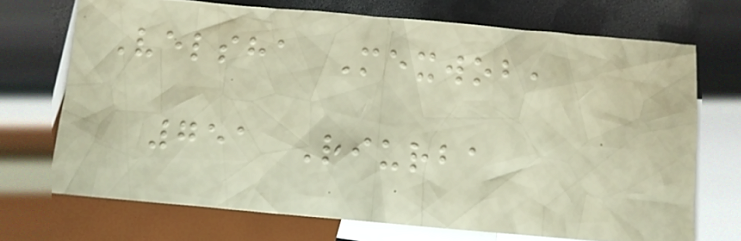Velsha Mexwob,
751 Riurba
